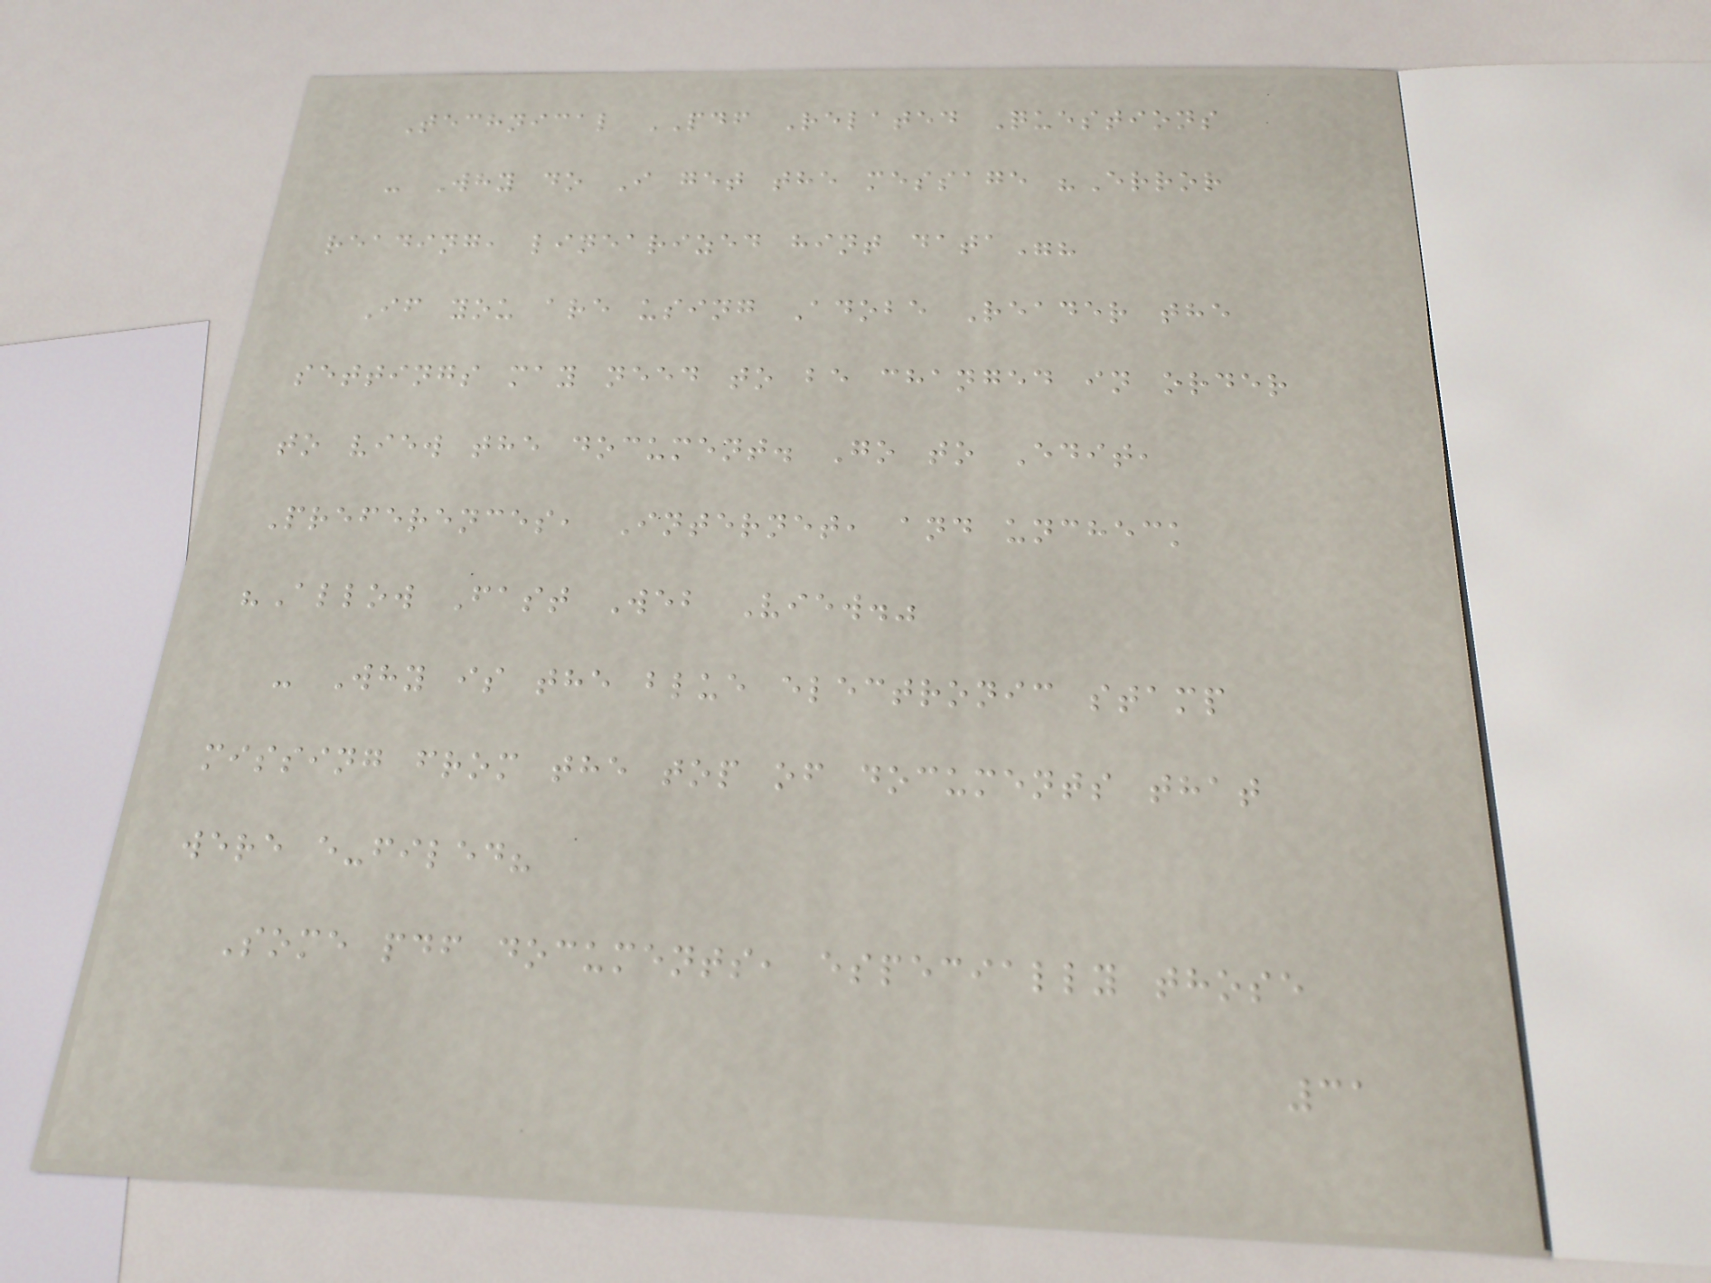Technical PDF Related Questions
- Why do I get the message "Error
reading, linearized hint data"?
If you are using Adobe Reader the
settings may need to be changed in order
to view the document. Go to Edit,
Preferences, Internet, and uncheck
"Allow Fast Web View."
- Why is the blue electronic stamp
missing from the top of documents that
were e-filed?
Some pdf documents, especially those
31
